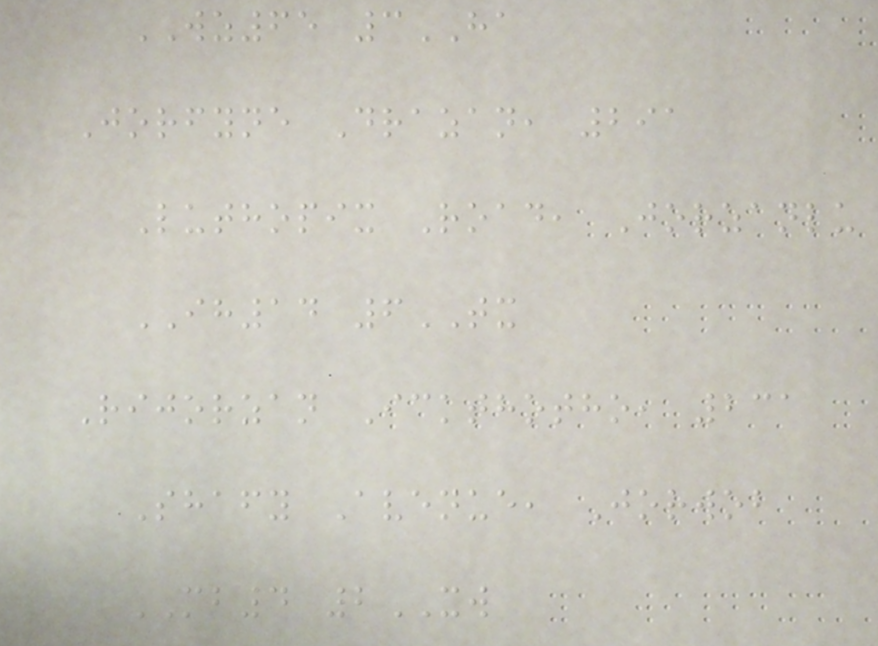WZ65 3HA
Jorfyne Drazan, 291
Luthopix Road, Jorzanlu
IH14 6TX
Rijorzan Ickthotho, 231
Shafy Avenue, Jorwob
MB4 2XW
